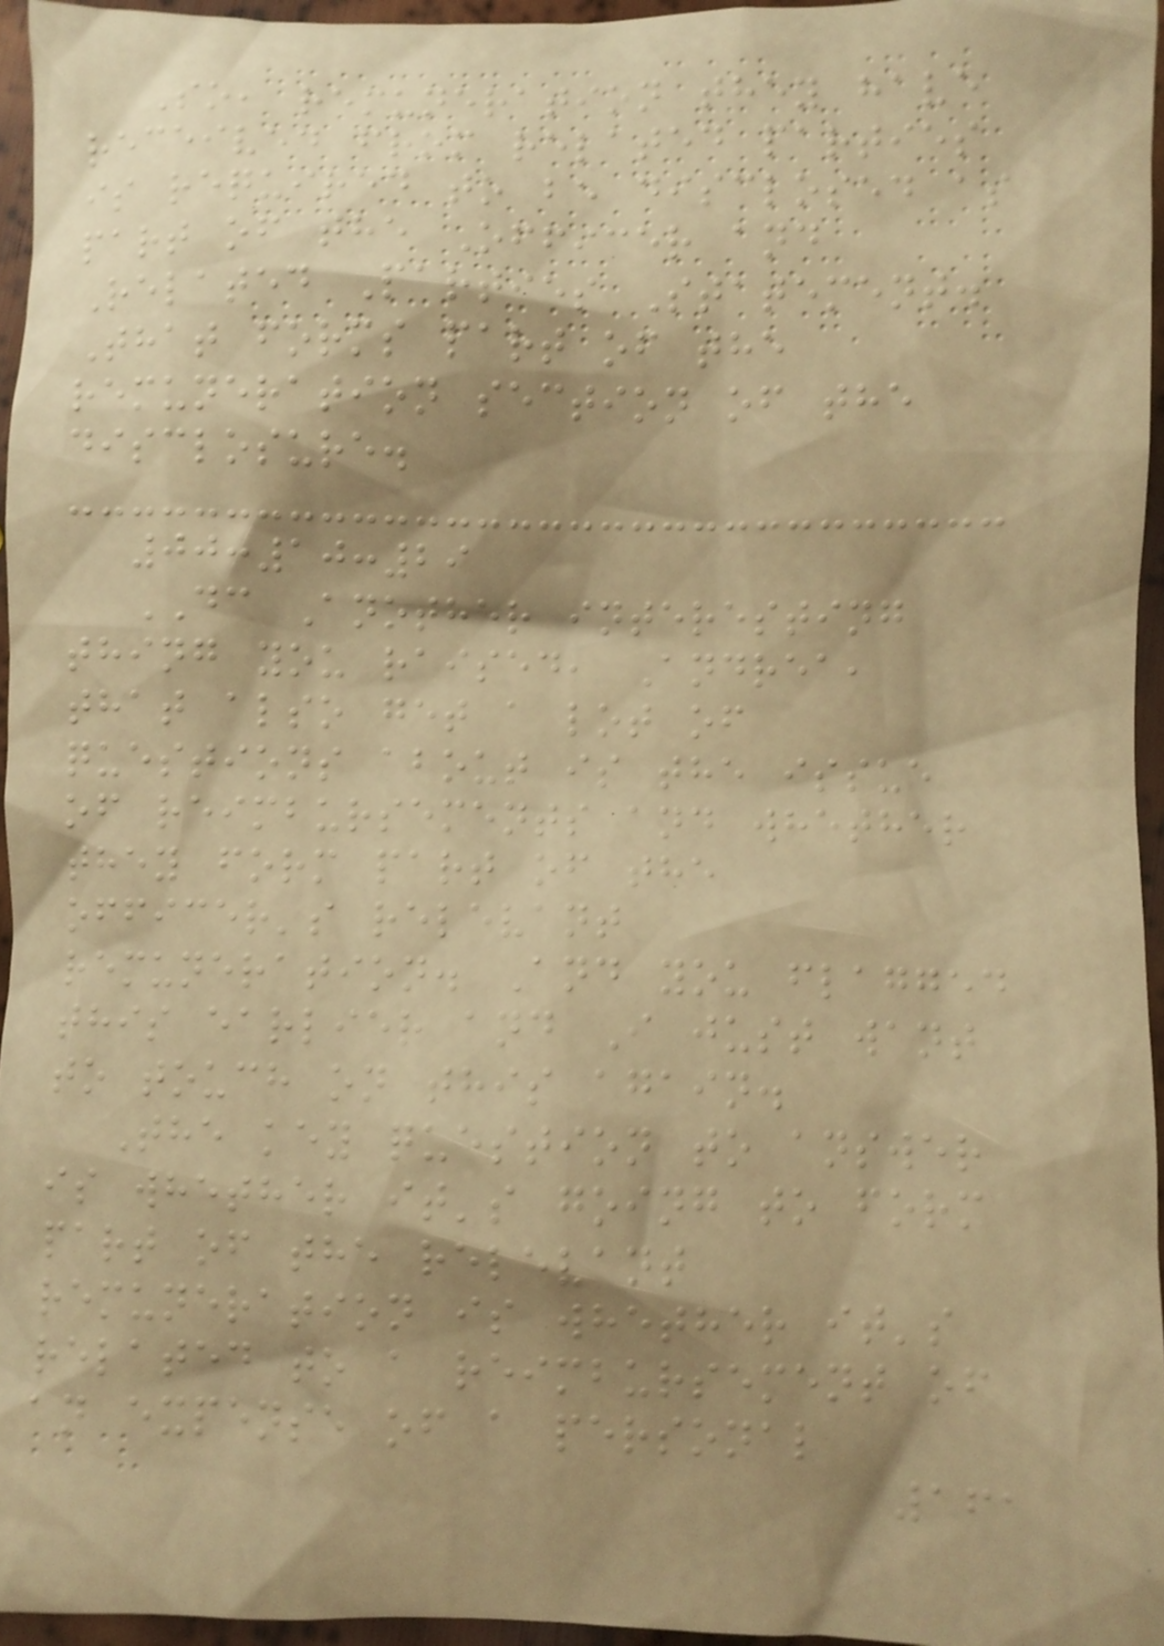So, remuneration they have
received from related parties
is required to be disclosed as
part of the Officer and
Related Parties Statement.
That forms part of the
remuneration section of the
disclosure.
00:10:29
DC Another interesting
thing you raised, Andrea,
that also get a lot of
questions about is the issue
of reimbursements and whether
they form part of the
officer's relevant
remuneration. And you flagged
this earlier and I just want
to touch on this again.
The key question to answer
is whether it's going to form
part of the relevant
remuneration is whether it's
related to a reimbursement of
an expense of a personal
161
